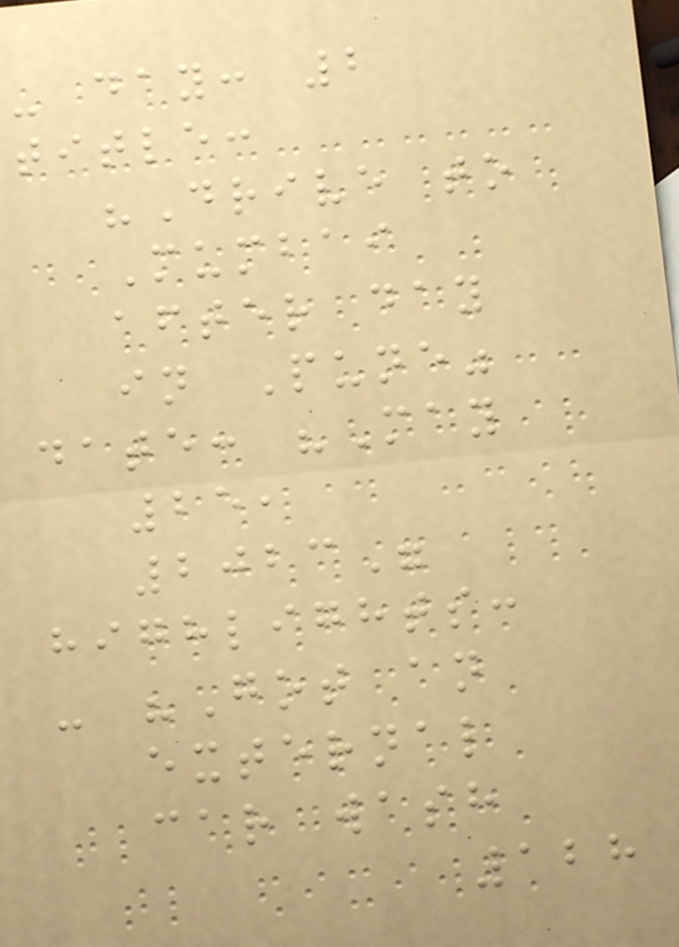- day: 2
title:
"Drive to
Mumbai
after day
in Pune"
date: "May
25,
2023"
highlights:
- "Got an
external
car wash
128
